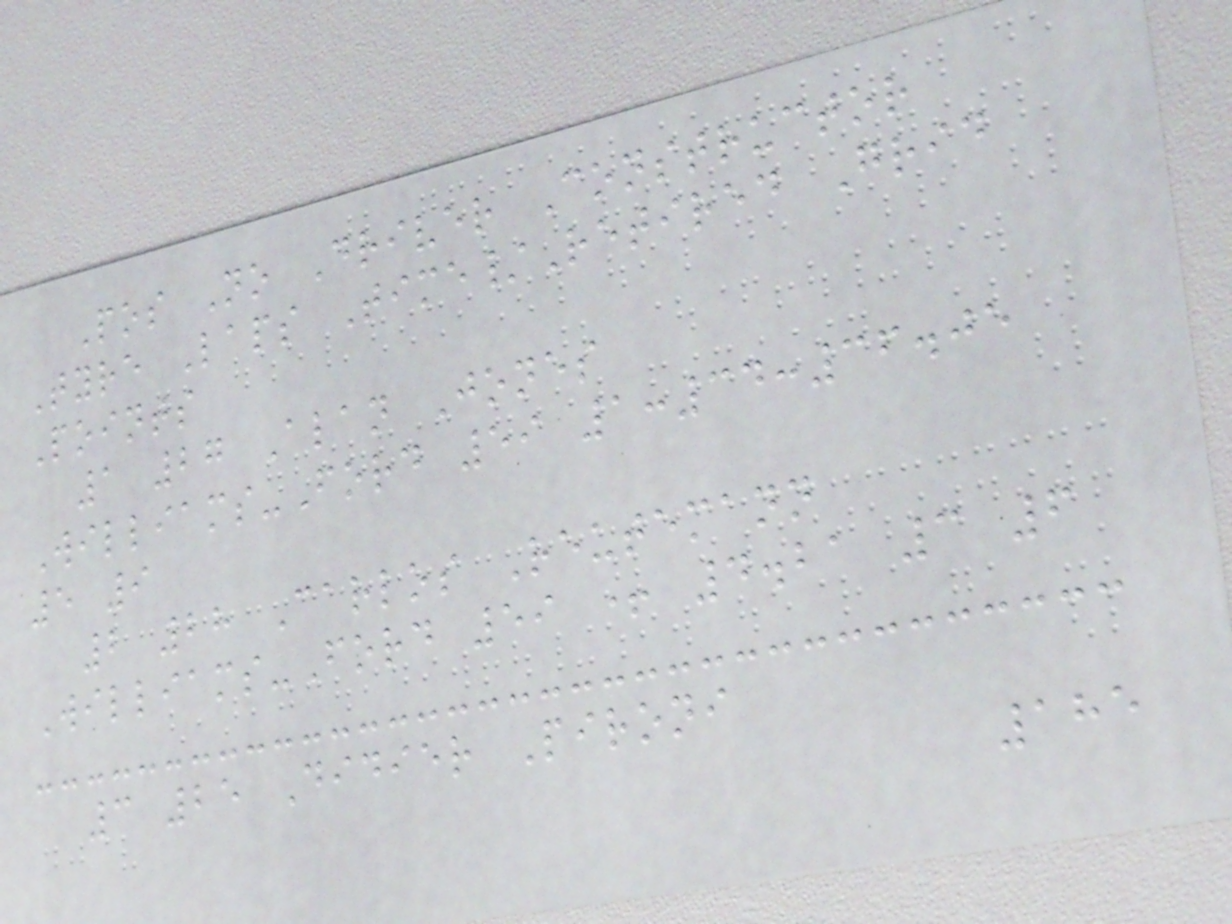Pos No Driver Constructor
Tyre Laps Time/Retired Grid
Points
1 27 Alan Jones
Williams-Ford 59 1:34:36.05
5 9
2 28 Carlos Reutemann
Williams-Ford 59 + 4.21 3 6
3 25 Didier Pironi
185
